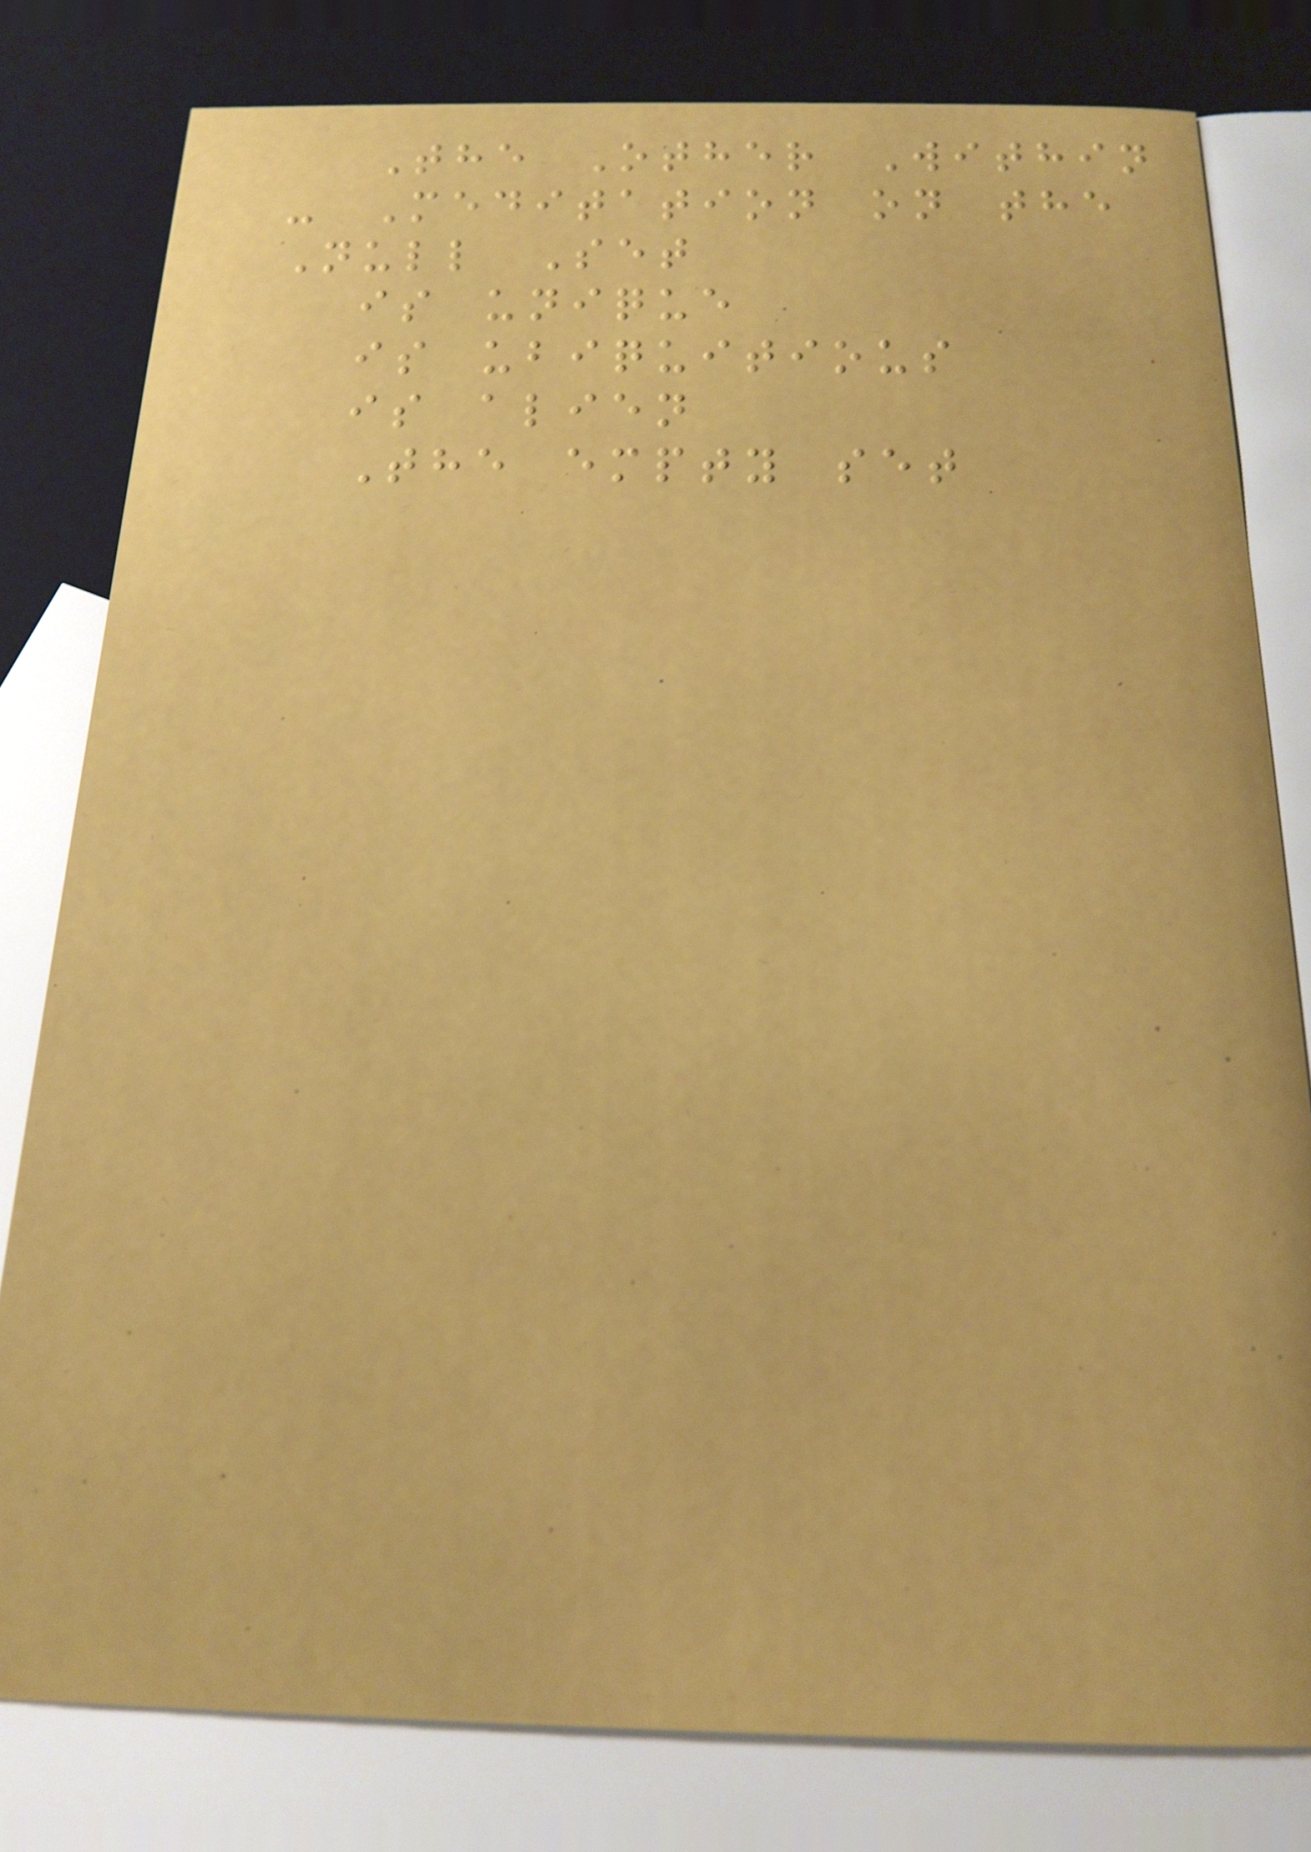The Other Within
- Meditation on the
Null Set
is unique
is ubiquitious
is alien
The empty set
